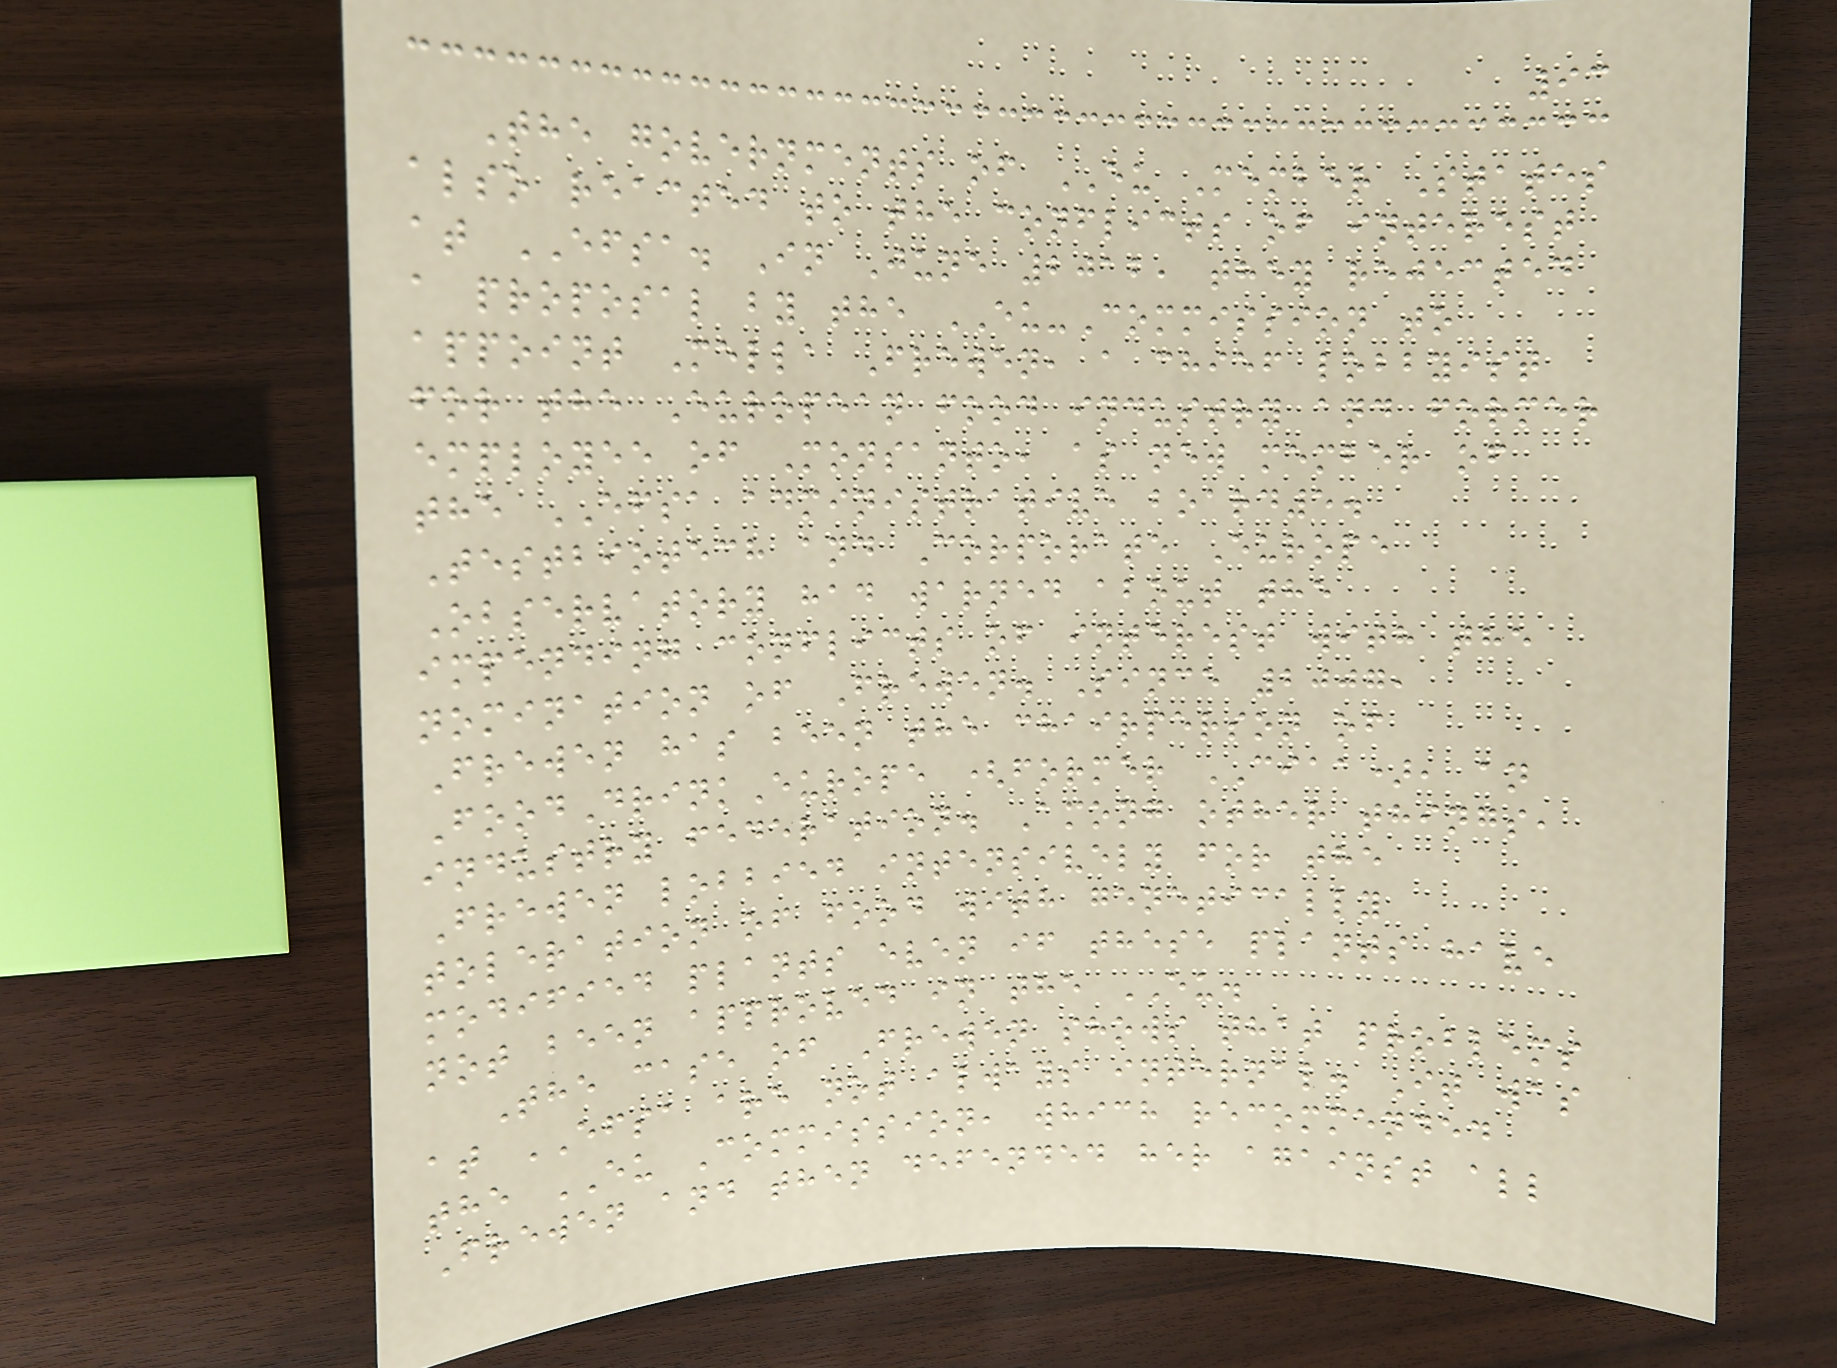93
The governments of EU Member States
also reacted to the conflicts of interest
at EFSA. In June 2012, they rejected
a proposal by the EU-Commission to
appoint Mella Frewen, a chief lobbyist
for the European food industry and former
employee of Monsanto, as new member of
the EFSA administrative board5.
Testbiotech and Corporate Europe
Observatory had warned about the
impending conflicts of interest with the
nomination of Frewen. Since 2007,
Frewen has been the chairperson of
FoodDrinkEurope (former CIAA), an
industry federation. Among other things,
Frewen lobbied intensively for the
toleration of food with genetically
modified plants even if these plants have
not been approved in the EU.
The case of Frewen shows that problems
at EFSA are not always internal. It was
the EU Commission, which recommended
Frewen and then defended her against all
